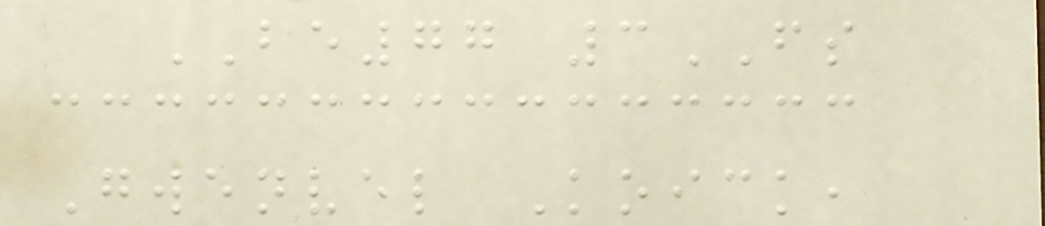BE77 3FS
Gwenvel Koick,
